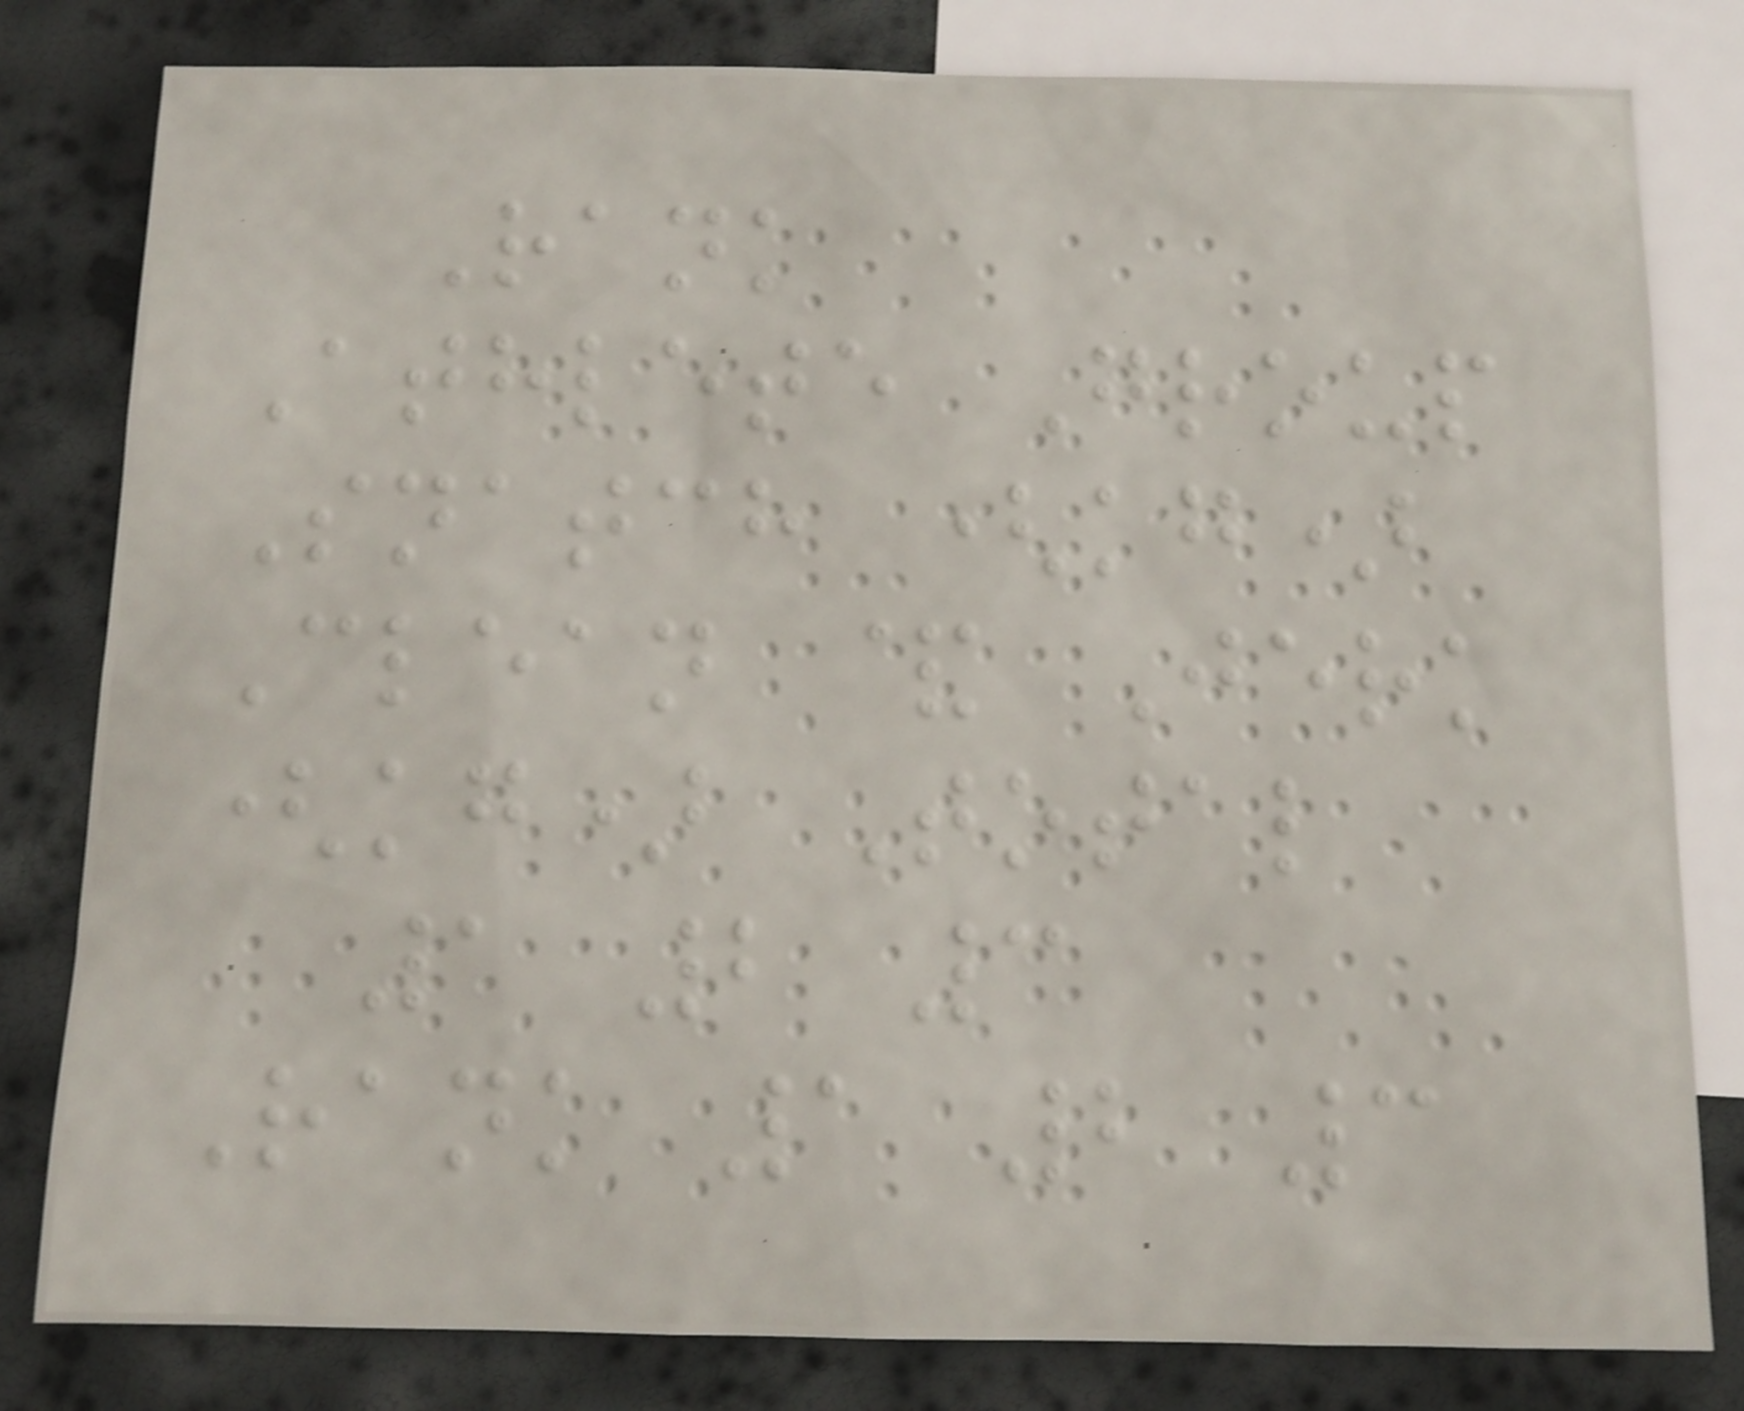Rank
Athlete Group
Snatch (kg)
Clean & Jerk
(kg) Total
1 2 3
Rank 1 2 3
